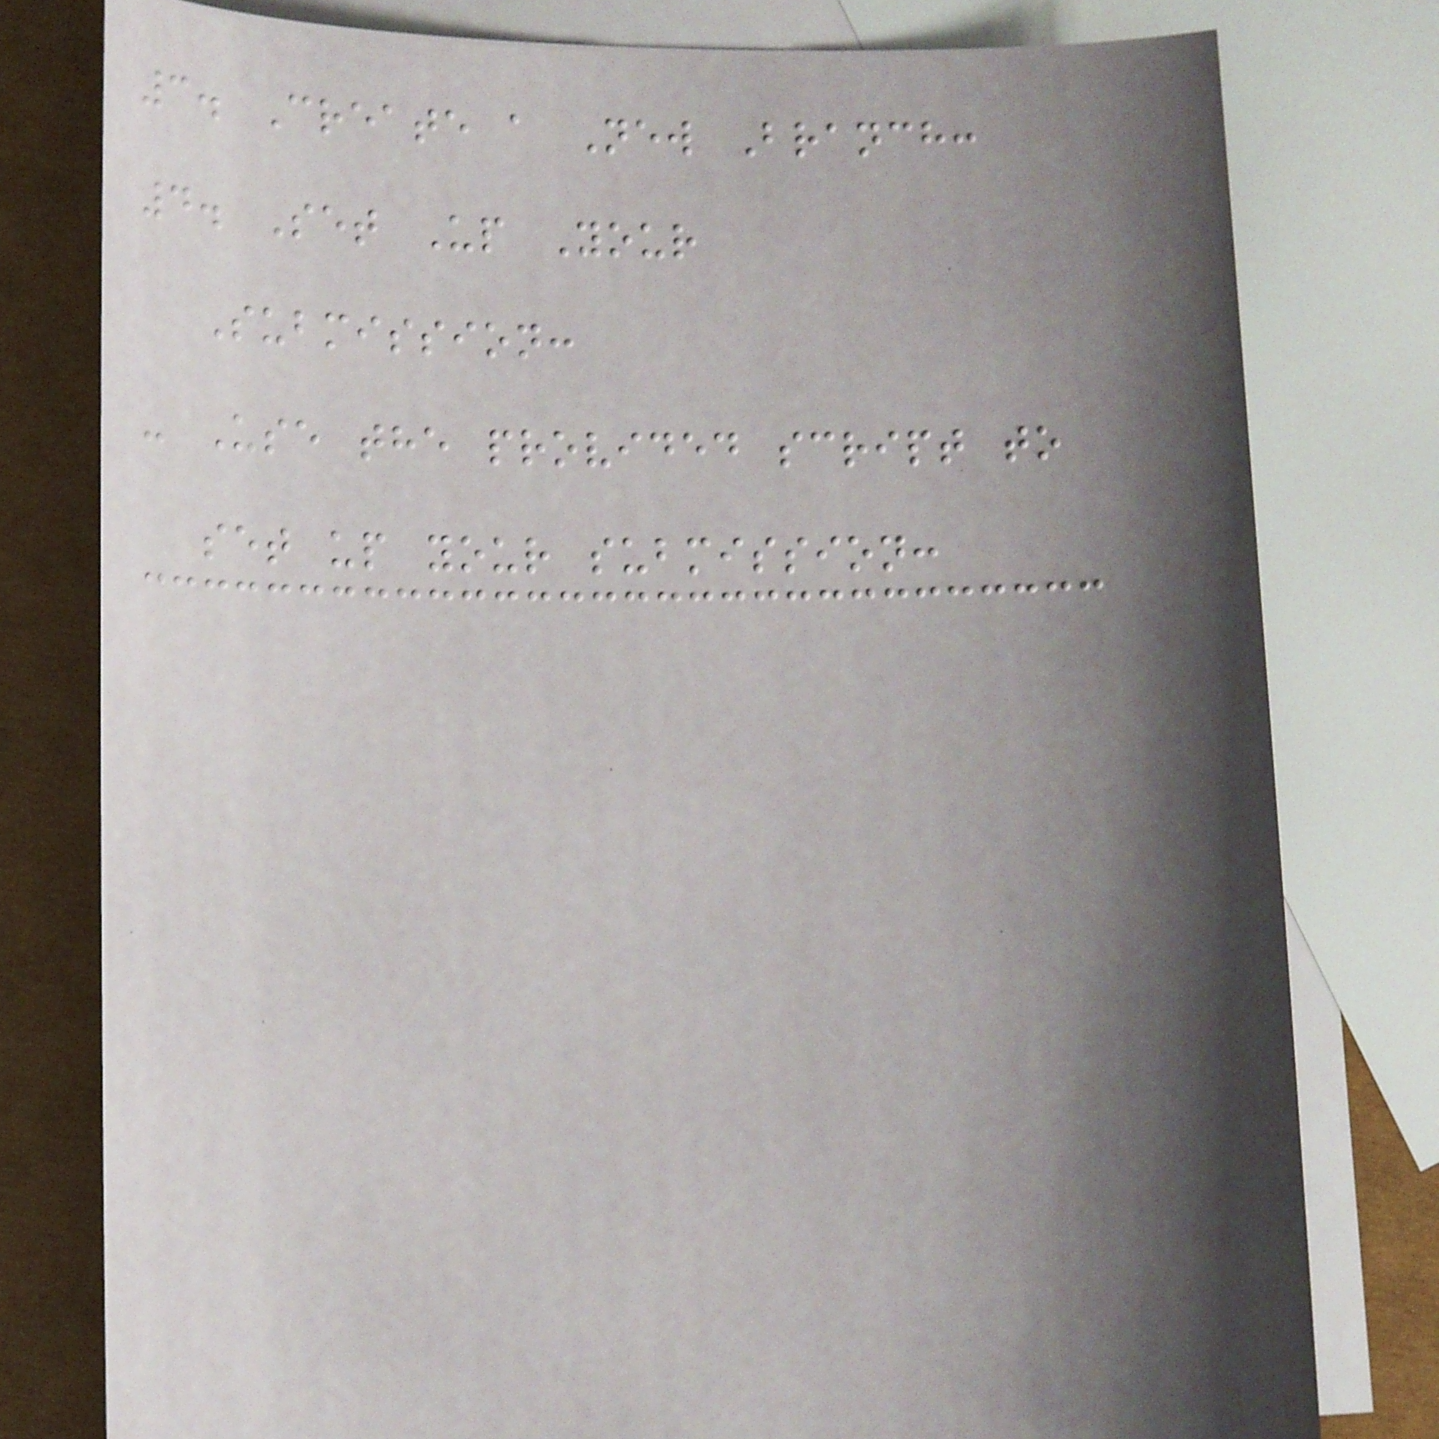3. Create a New Branch:
4. Set Up Your
Submission:
- Use the provided script to
set up your submission:
